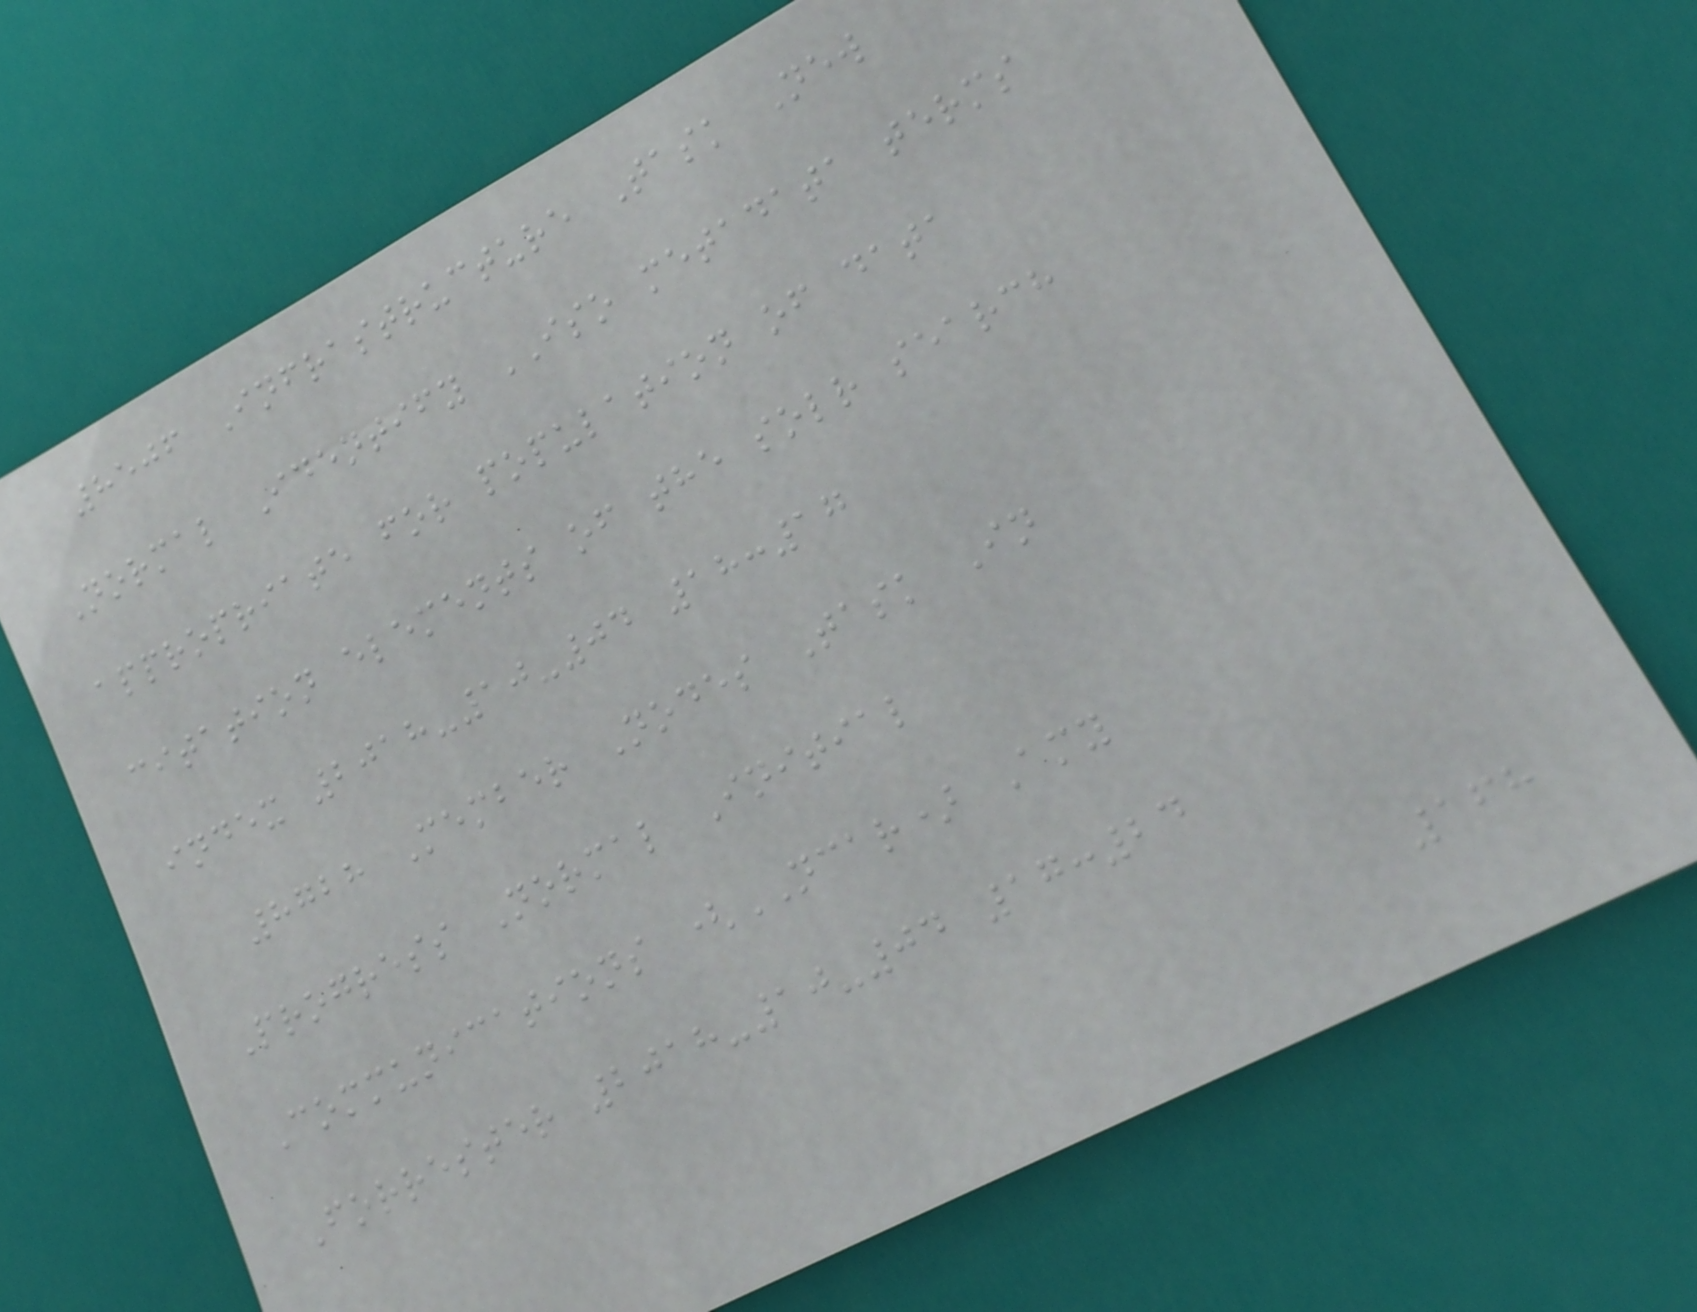8506 Infrastructure Task New
Normal Identify ISO metadata terms
appropriate for population of data
citation elements of the solr search
index 2018-10-04 18:17
8728 Member Nodes Task In
Progress Normal Initial
Communications (NCAR) Amy
Forrester 2018-10-04 17:24
168
